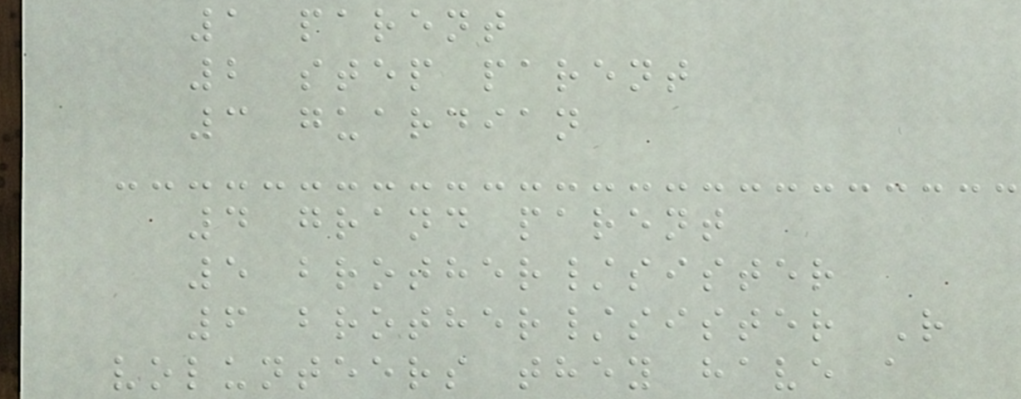1 parent
2 step parent
3 guardian
4 grand parent
5 brother/sister
6 brother/sister R
volunteers they have a
